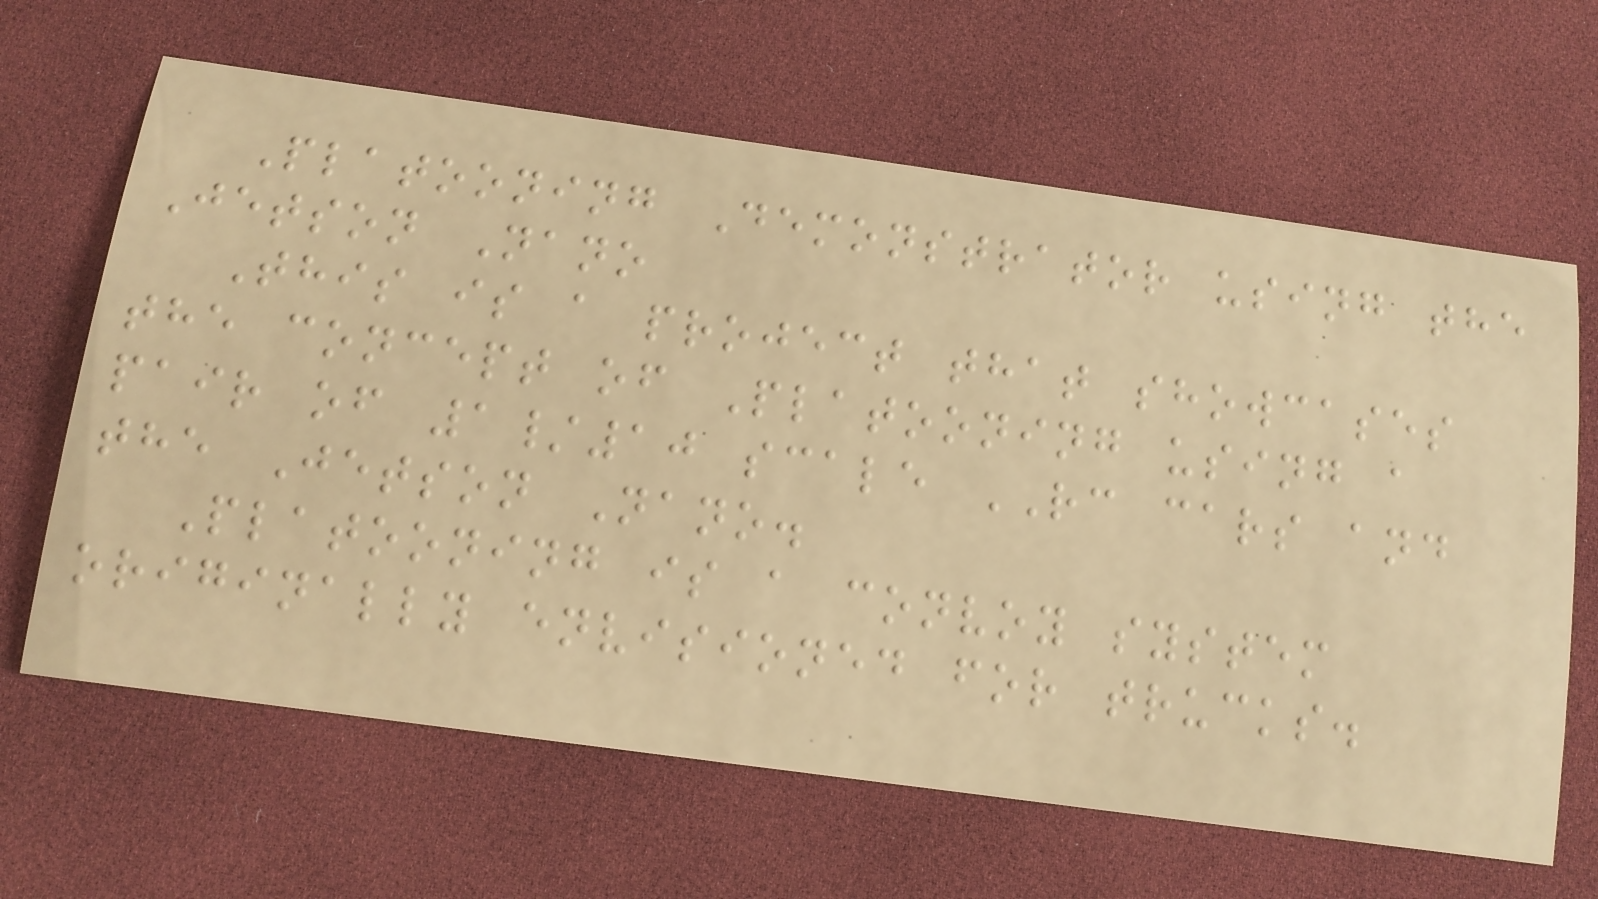Platooning Demonstrator using the
Jetson Nano
This is a project that showcases
the concept of Platooning using a
pair of 1/10 scale RC cars and
the Jetson Nano.
Platooning is a convoy system
originally envisioned for trucks.
